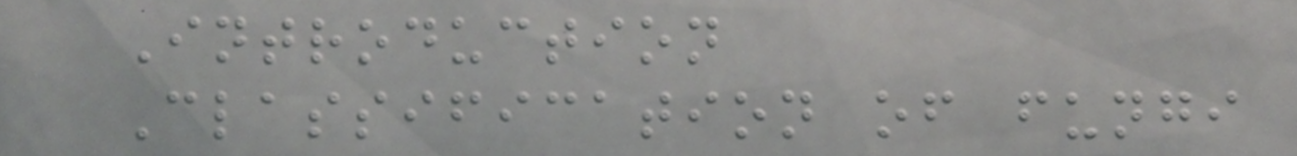Introduction
Classification of fungi
